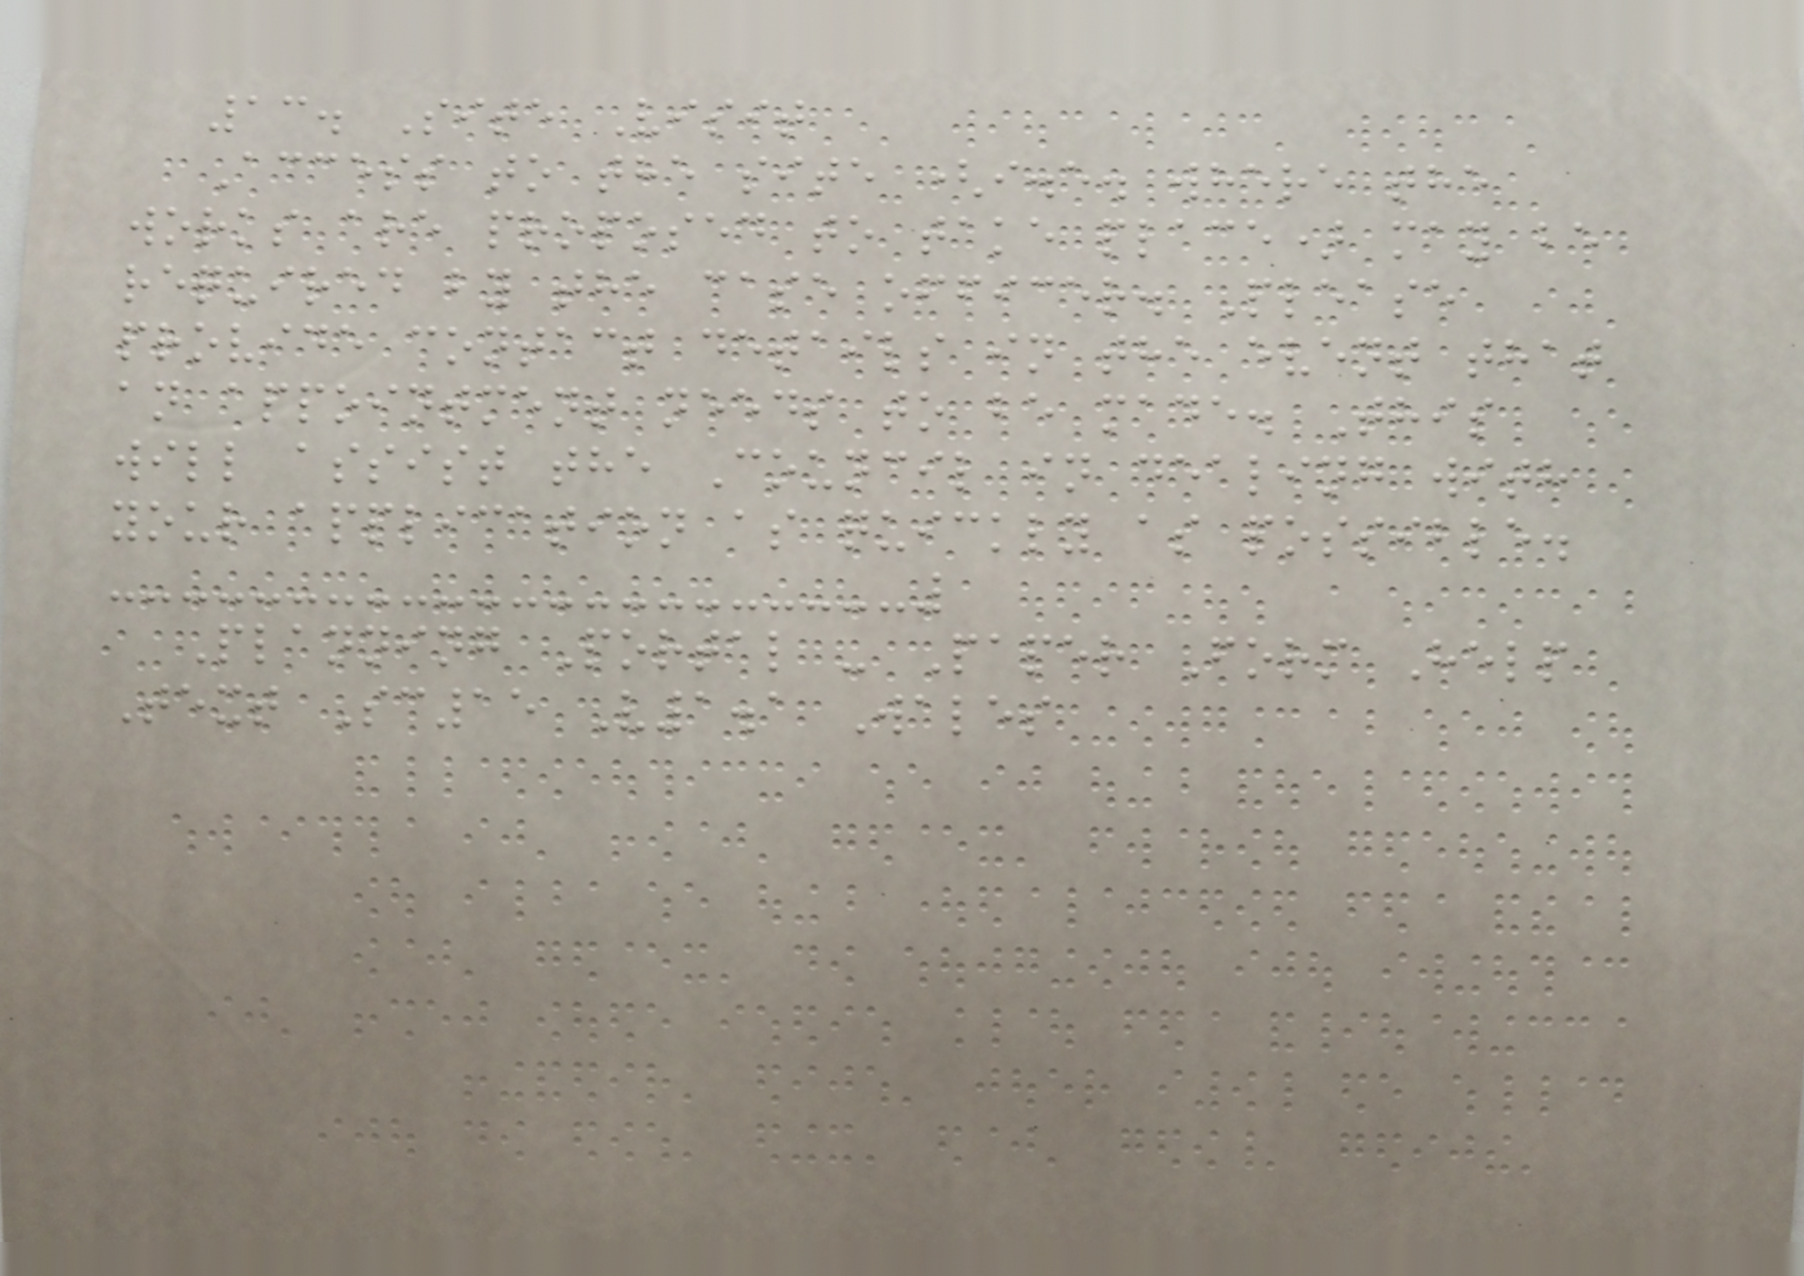13. Site Visit
Access to the site (i.e. where the
works are proposed to take place) may be
required by the case officer. Please
provide contact details in the event that
an appointment needs to be made. This
will assist the Council in dealing with
your application as quickly as possible.
Planning Portal - Paper Form Help
Text Sc15 V1.1 Wales
